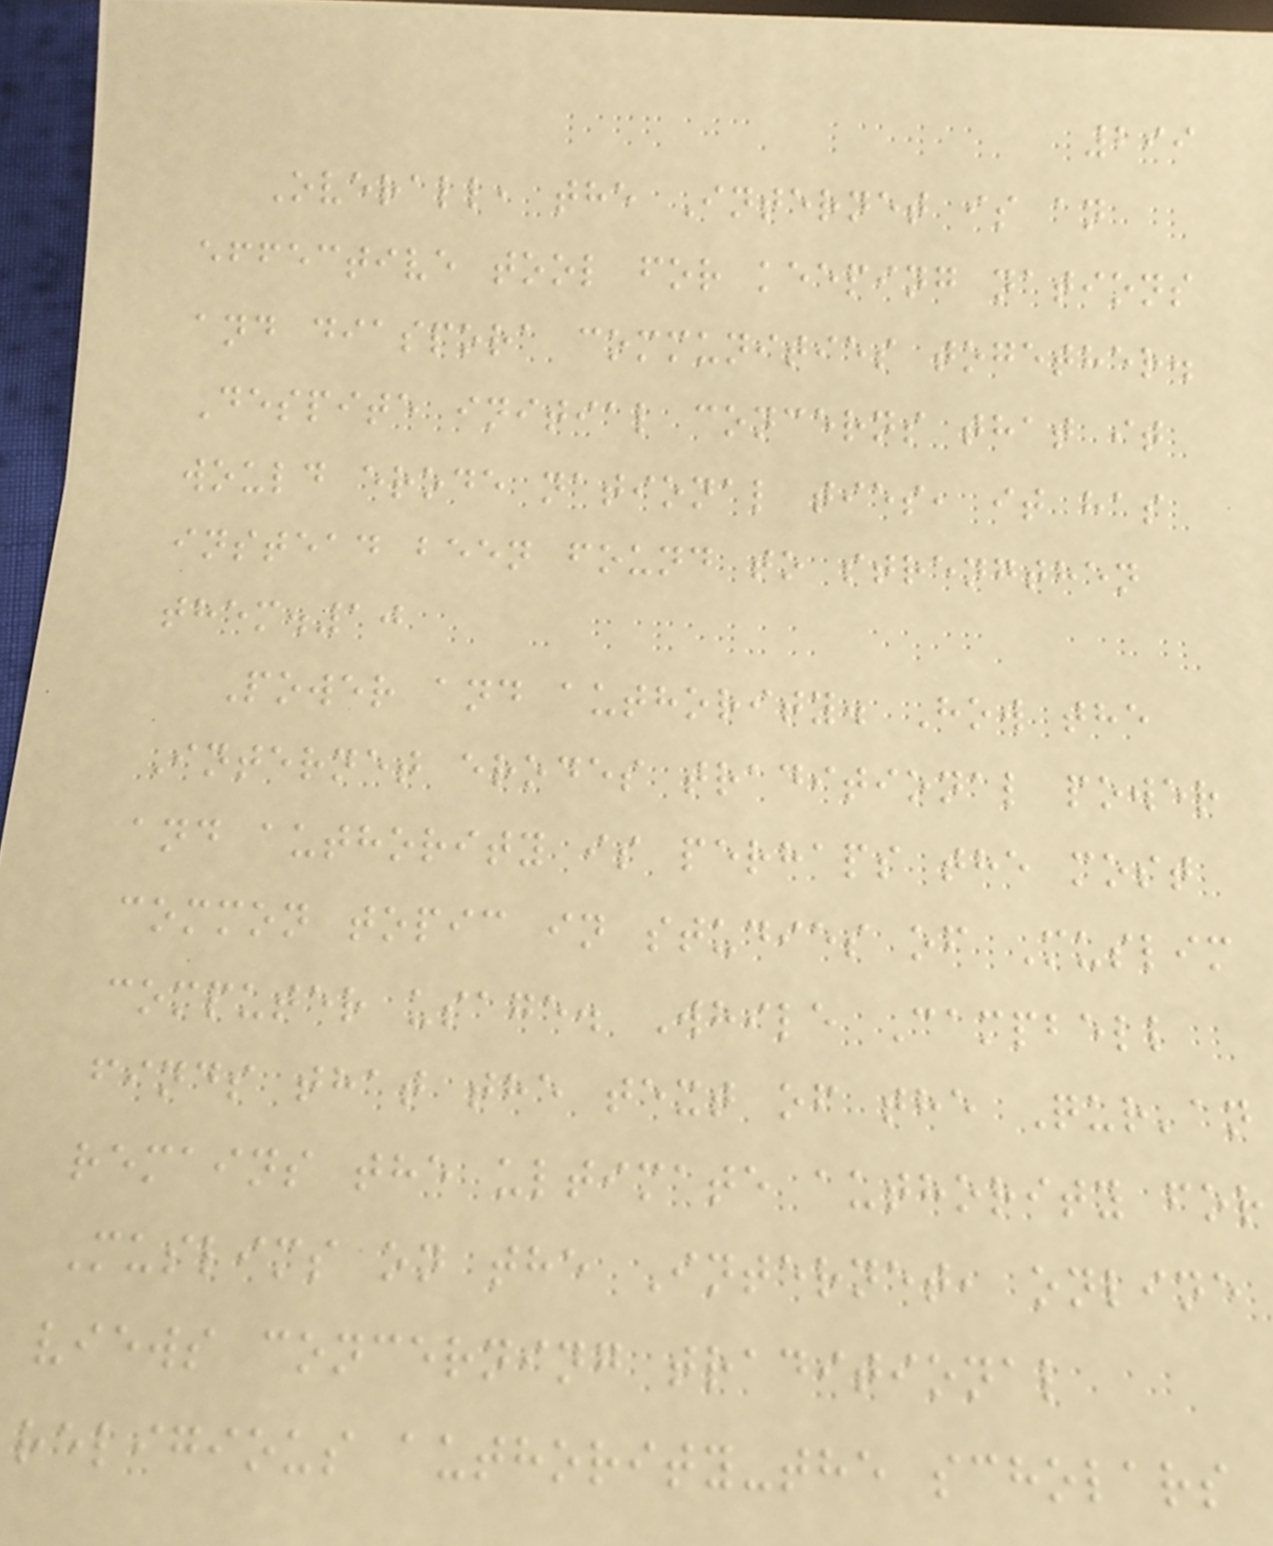299
Overall, the Internet is an
effective tool for keeping nations
and diaspora communities together.
Despite initial concerns that it
would erode national ties, it has
instead been found to strengthen
them.10
Power and authority. How the
Internet erodes traditional power
and authority is perhaps the most
common topic in studies of Muslim
computer usage. While Campbell
finds that the text of the Qur'an
remains the ultimate authority for
Muslims on the Internet, online
views concerning traditional
religious authority-the scholars
